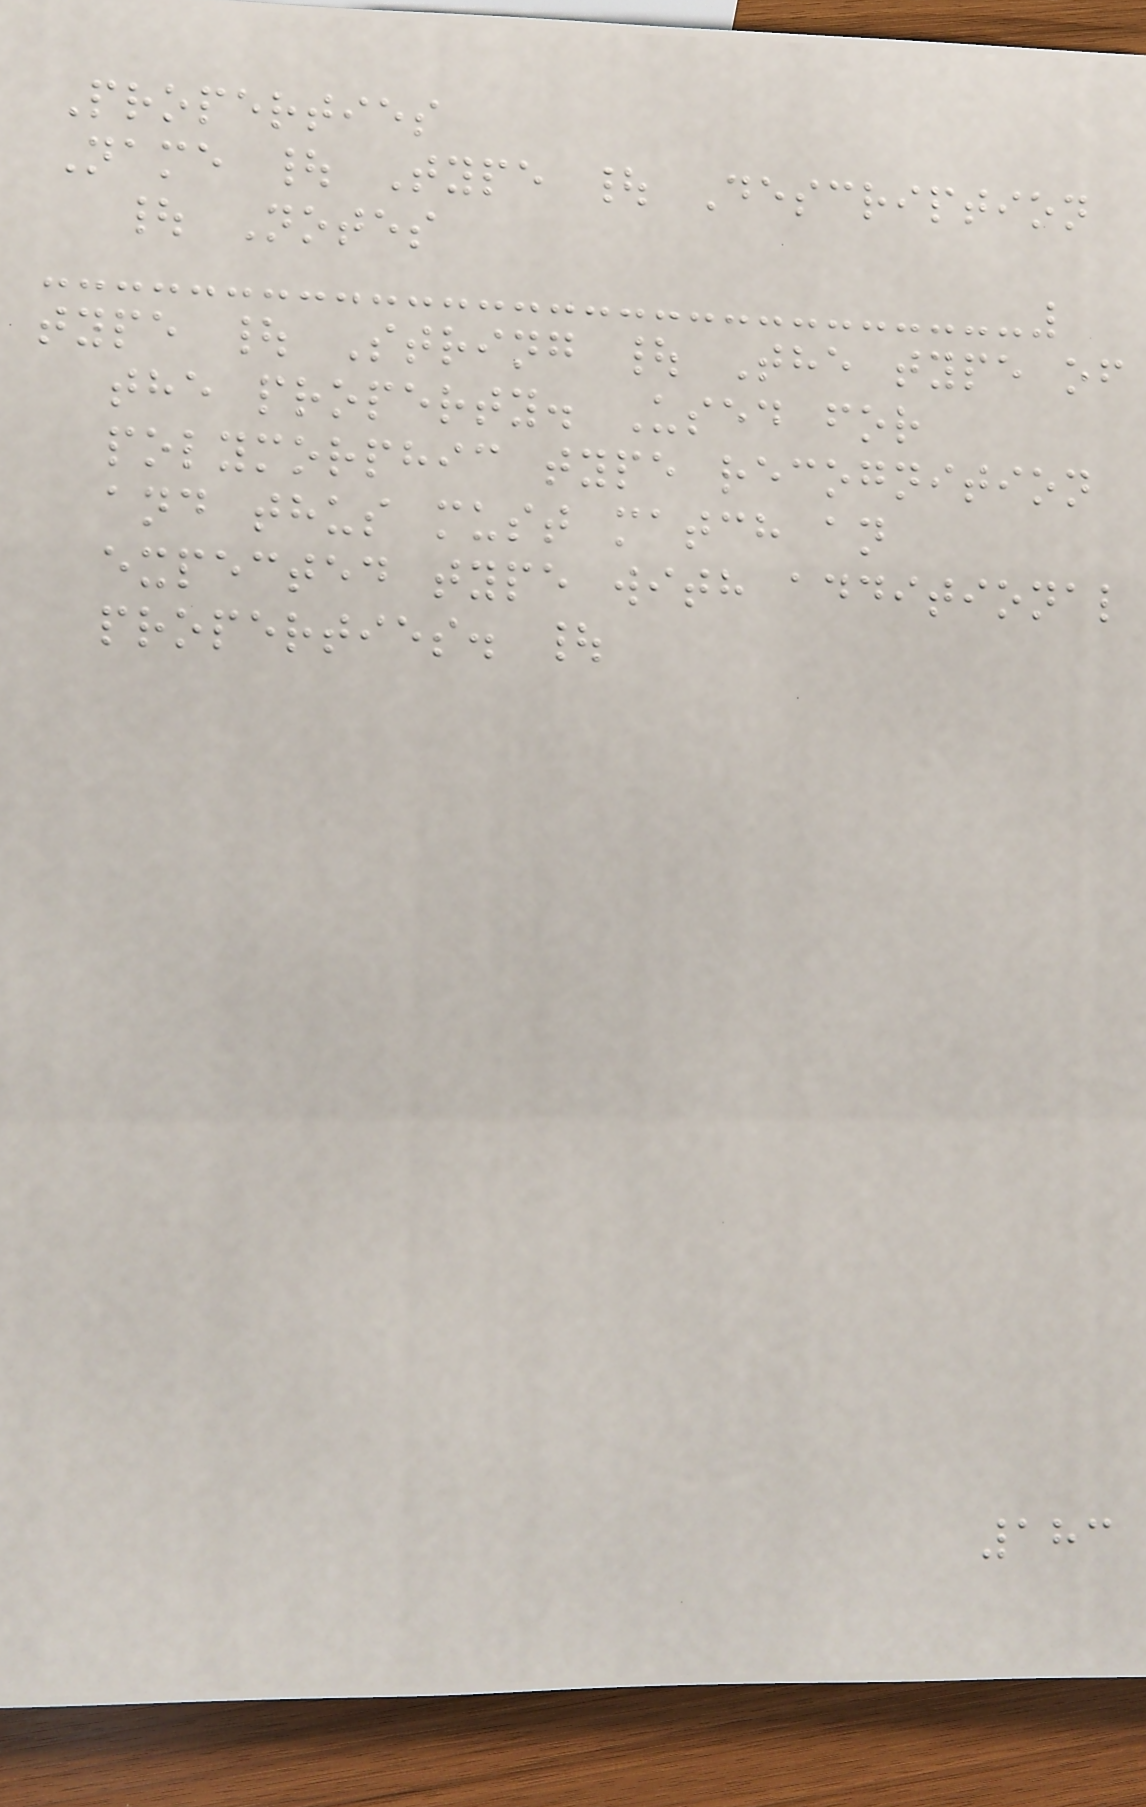Properties
Name | Type | Description
| Notes
type | String | The type of
the property. Used for
polymorphic type recognition
and thus must match an
expected type with additional
properties. |
183
